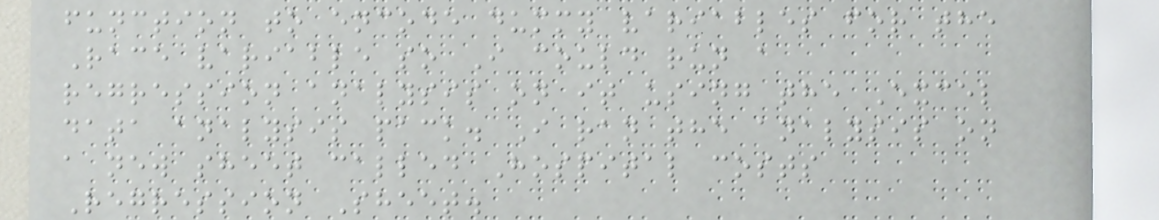function to encode dummy variables for the
Race variable so I could run a
regression analysis on it using the Excel
data analysis pack. I ran the analysis on
a new sheet called Hospital costs
Regression Sheet.
